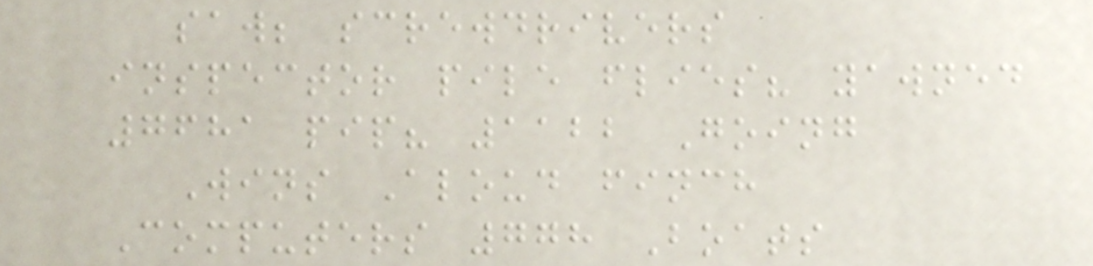saw; screwdrivers
inspector pile flies? yawned
7681 pip? 1122 Going
Wins Aloud finch
Computers 778 Boats
